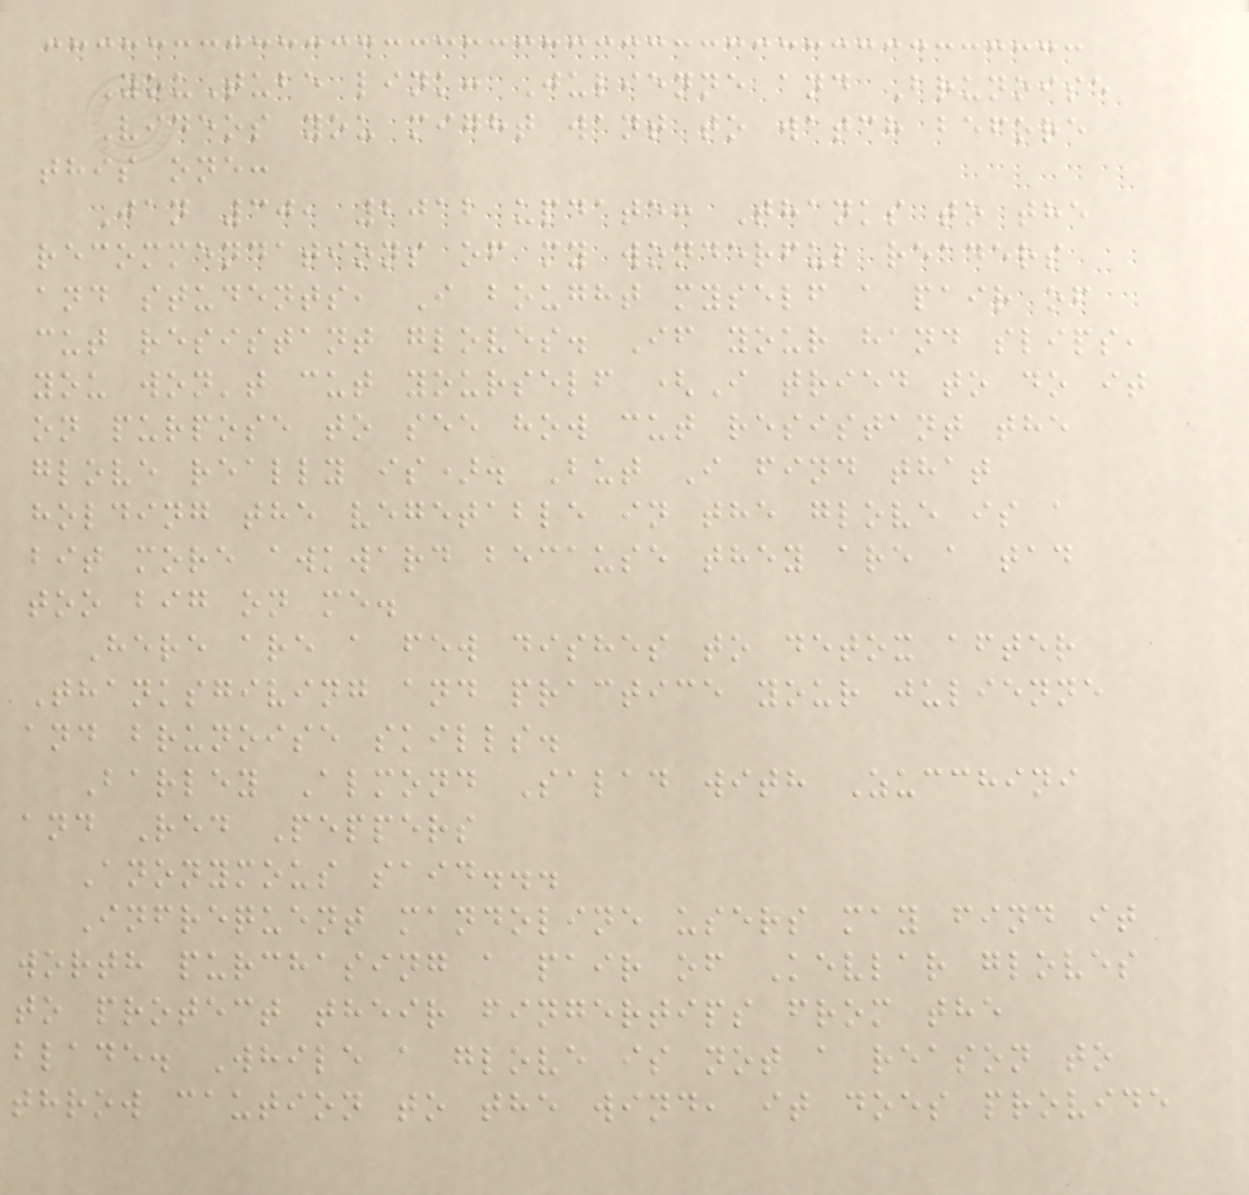YouTube link: Julienne and Brunoise
Videos you might want to watch before
this one:
Jan 30, 2012 update: Thanks to the
recommendations of my wonderful readers
and students, I bought myself a pair of
cut resistant gloves. If your hand slips,
you won't cut yourself (I tried to do it
on purpose to see how cut resistant the
glove really is). But I find that
holding the vegetable in the glove is a
bit more awkward because they are a tad
too big on me.
Here are a few dishes to detox after
Thanksgiving and practice your julienne
and brunoise skills.
Barley Almond Salad with Zucchini
and Red Peppers
Anonymous said...
Infrequent mandoline users may find it
worth purchasing a pair of Kevlar gloves
to protect their fingertips from the
blade. While a glove is not a reason to
throw caution to the wind, it does provide
